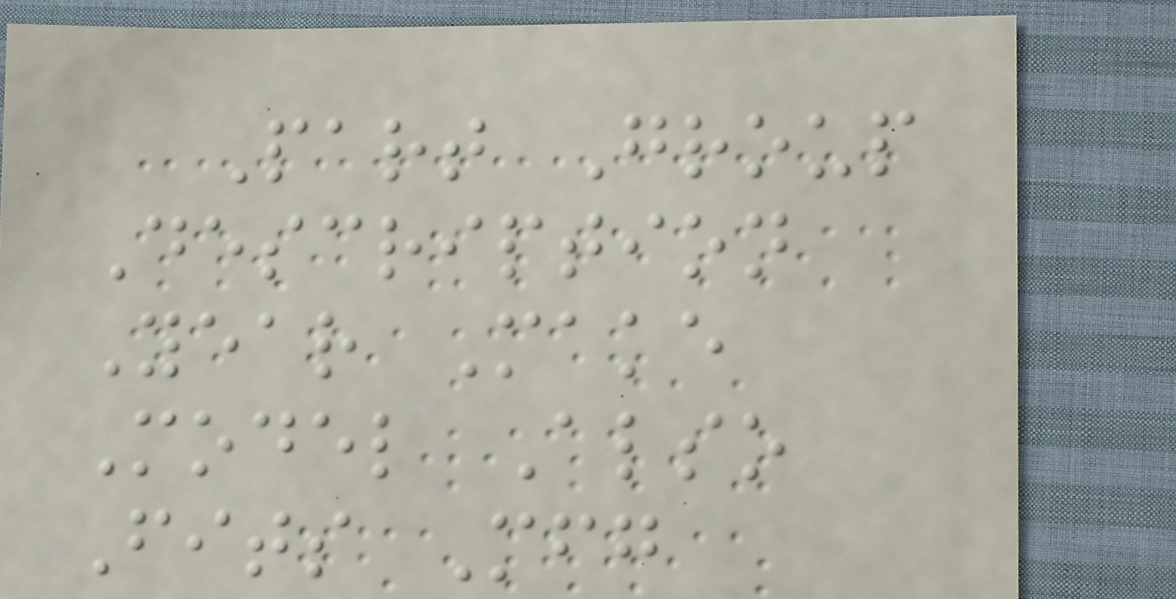Part Group
Description
Year Make
Model Also
Fits Mfg
